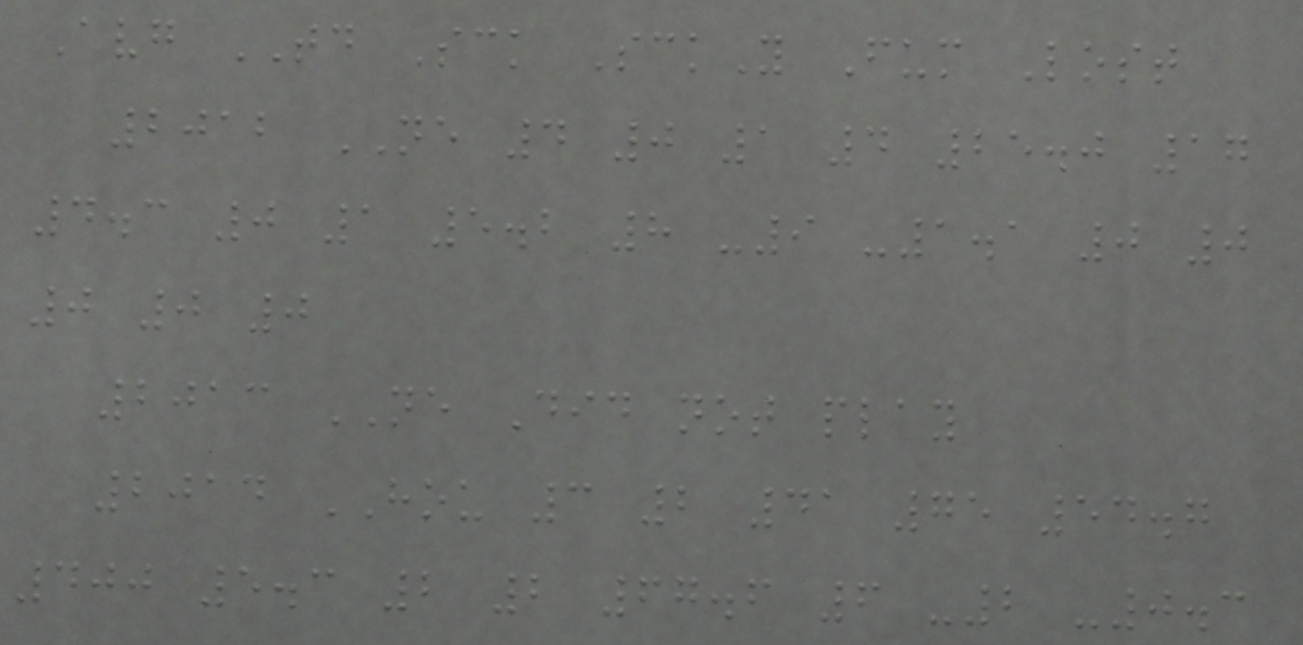Avg TD Sck SckY Fum Lost
2012 NE 4 0 1 4 25.0 17
4.3 0 1 5.2 8 -9 -1.1 0 0
0 0 0
2013 NE Did not play
2014 HOU 3 2 41 75 54.7
400 5.3 2 2 67.6 6 -2 -0.3
